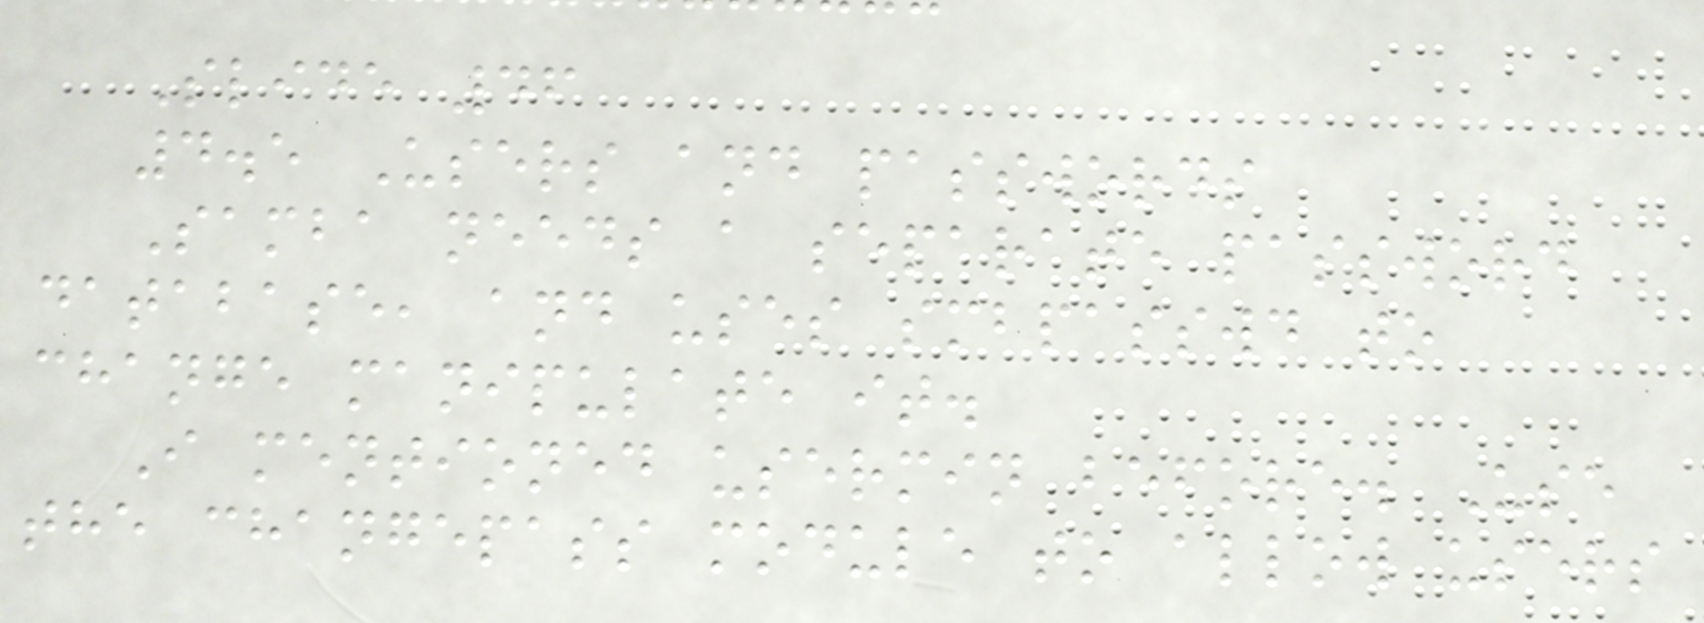Slide 46
4.5 Users and passwords
Samba needs a separate password
database, and uses smbpasswd to
change manipulate it.
I mentioned usermin before. Use
the changepass module to allow users
